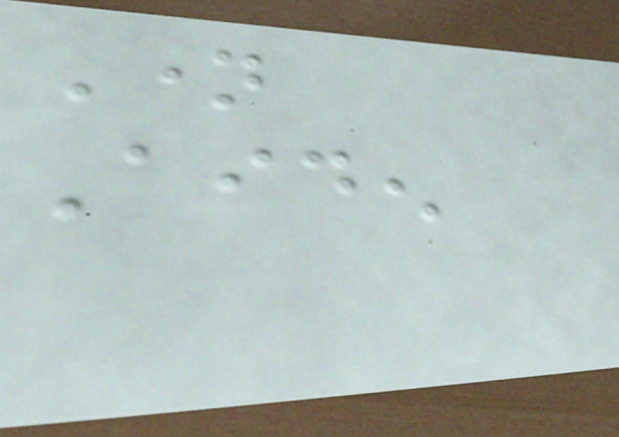Name
Aiden
